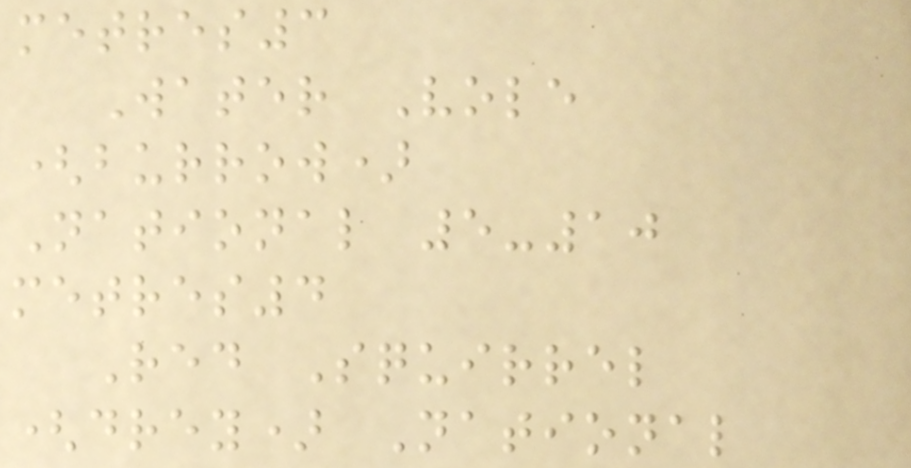metres3
Water Vole
(burrow)
National 5-10
metres4
Red Squirrel
(drey) National
